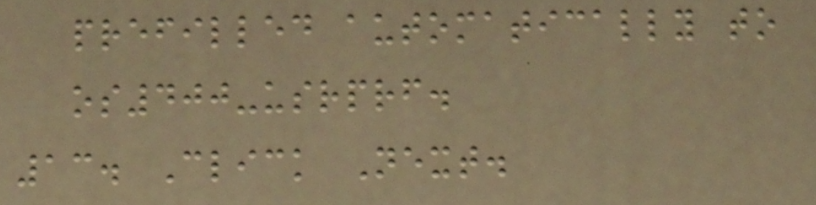prefilled automatically to
os400-usrprf.
13. Click Next.
